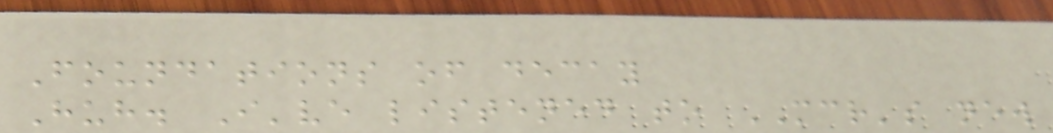Foundations of decay
Huh. I've listened to MCR's new
